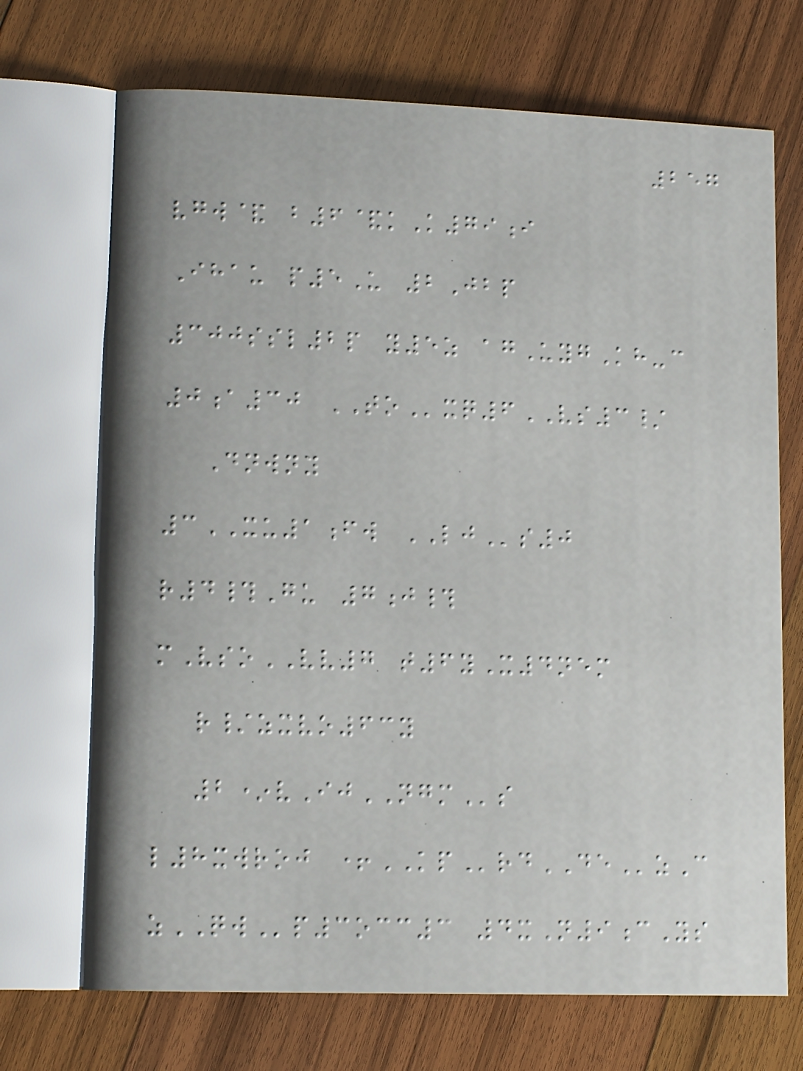257
vgw& b6&kK79i
Ihau p5U 2Jbp
300ssl2p y5z agUygKh-c
0a30 TOxq6VS3/
Dnwny
3XU1fw LJs0
r4#Gu 7j#
mVsoVV7 t6yX4nem
r/zxvo63y
2*vIjNGMs
l8xwroj +KPrdDEzC
zQWp3occ3 4xN9cYs
